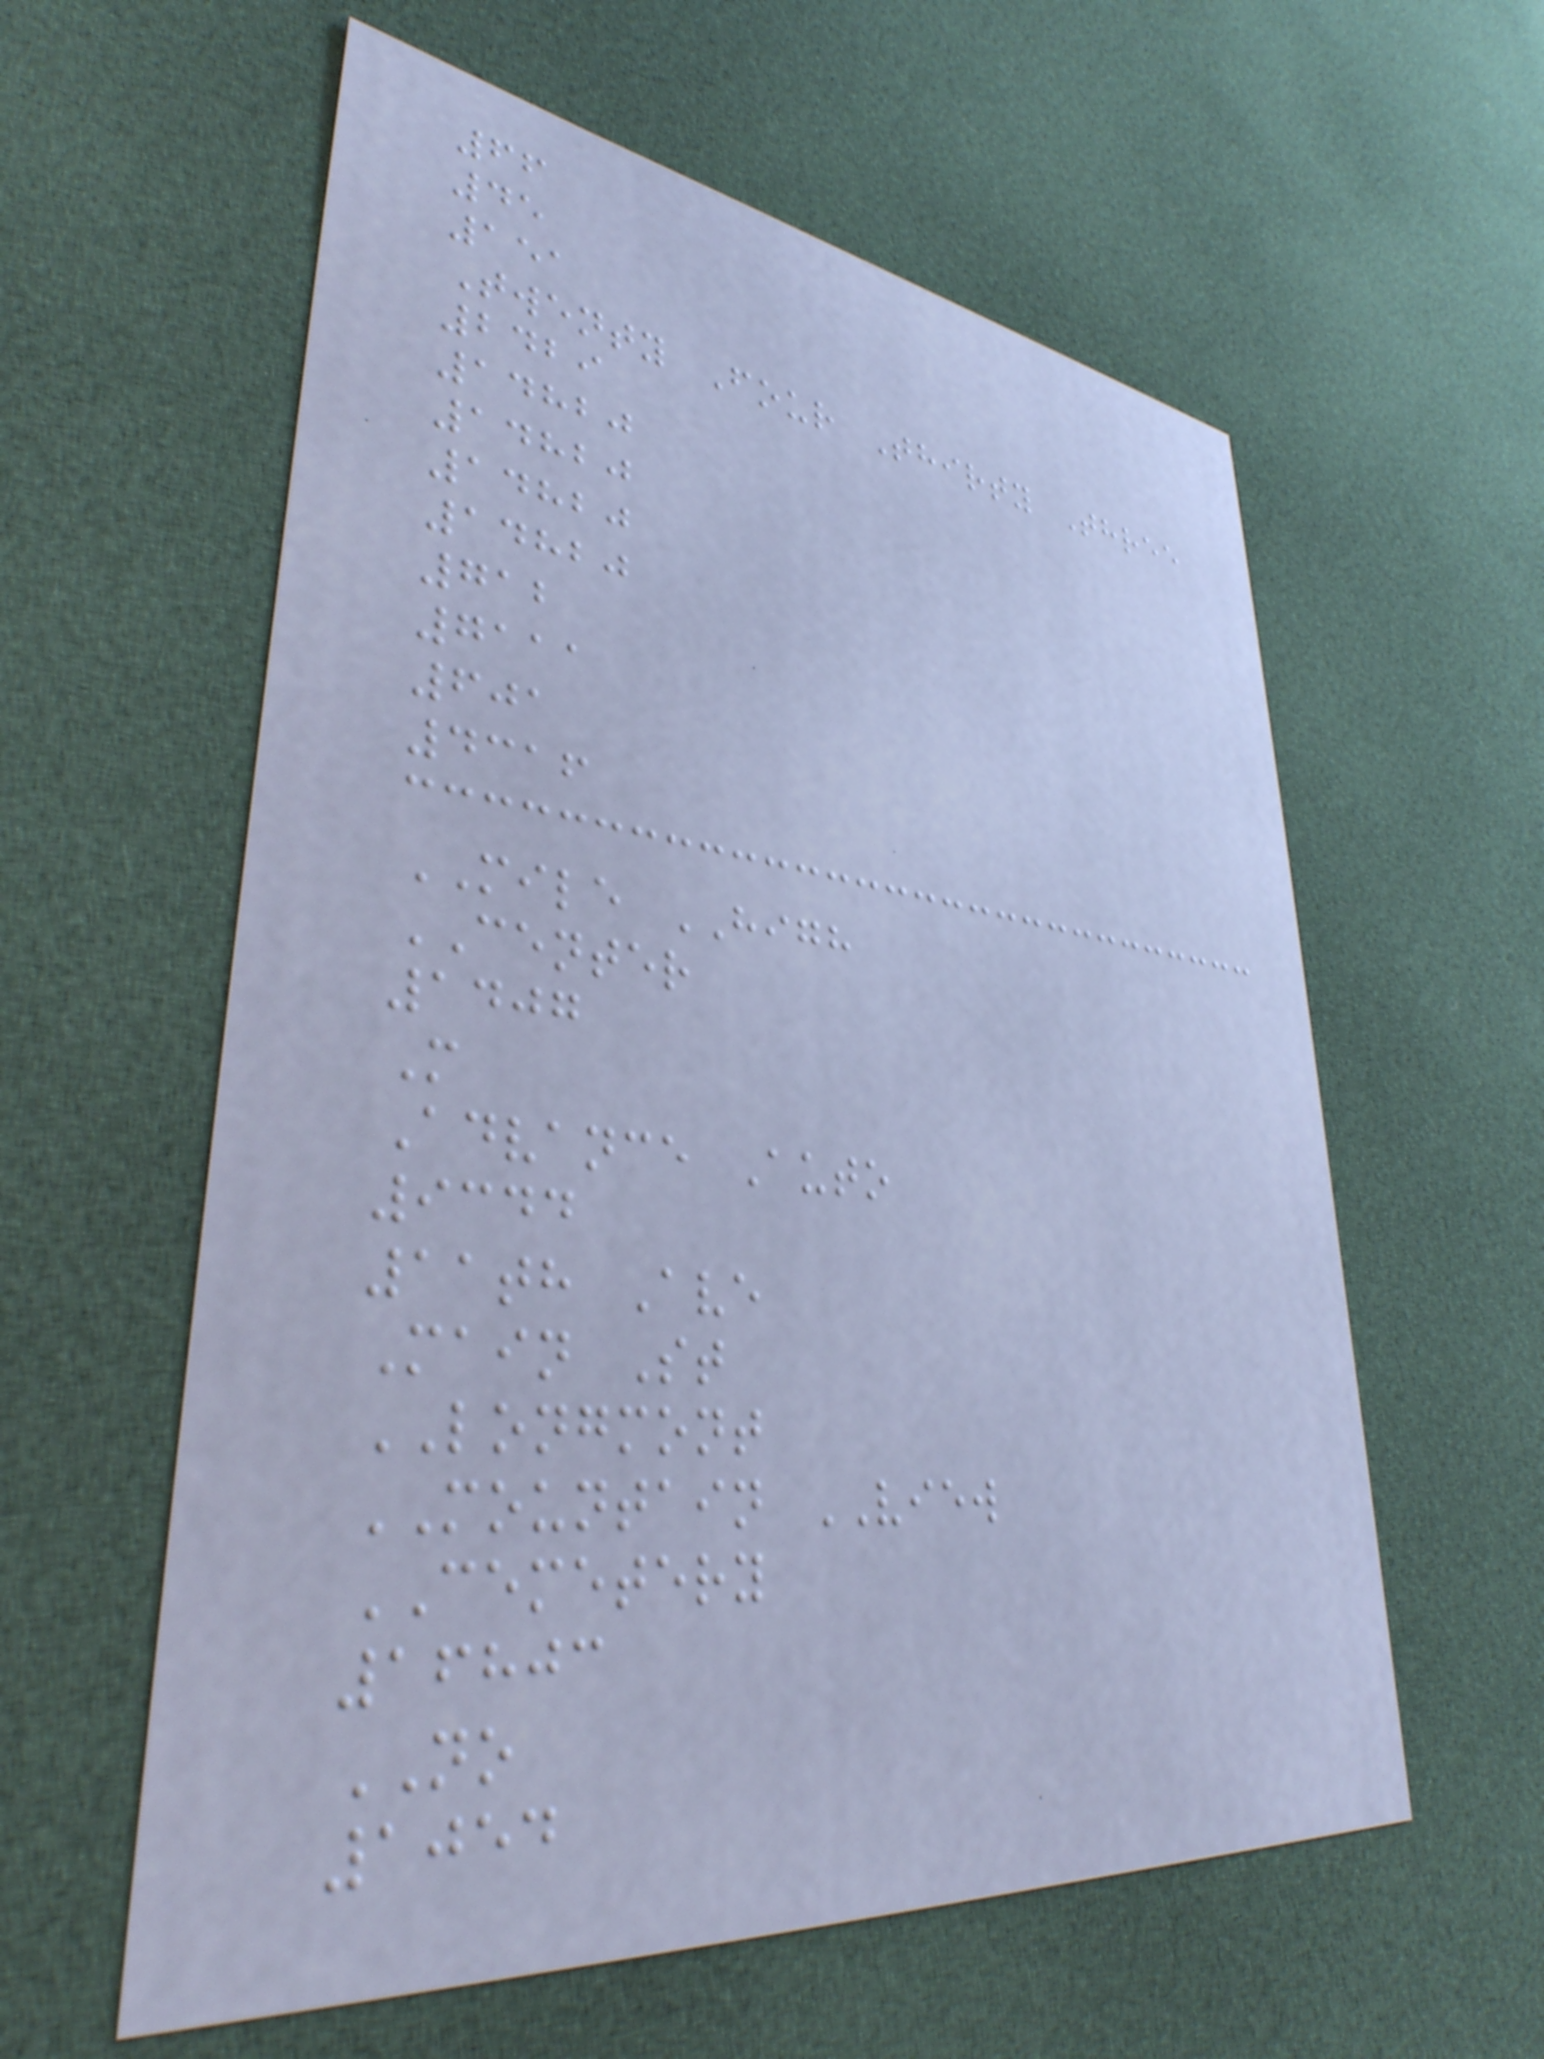66
45
151
Twenty Four Thirty Three
2429
14820
14820
14820
14820
712
7111
601
4316
MILE HIGH
CENTER
1407
M
Advance Auto
9344
11th Ave
Main St
LONGMONT
MOUNTAIN VIEW
CEMETERY
16803
NO
1054
